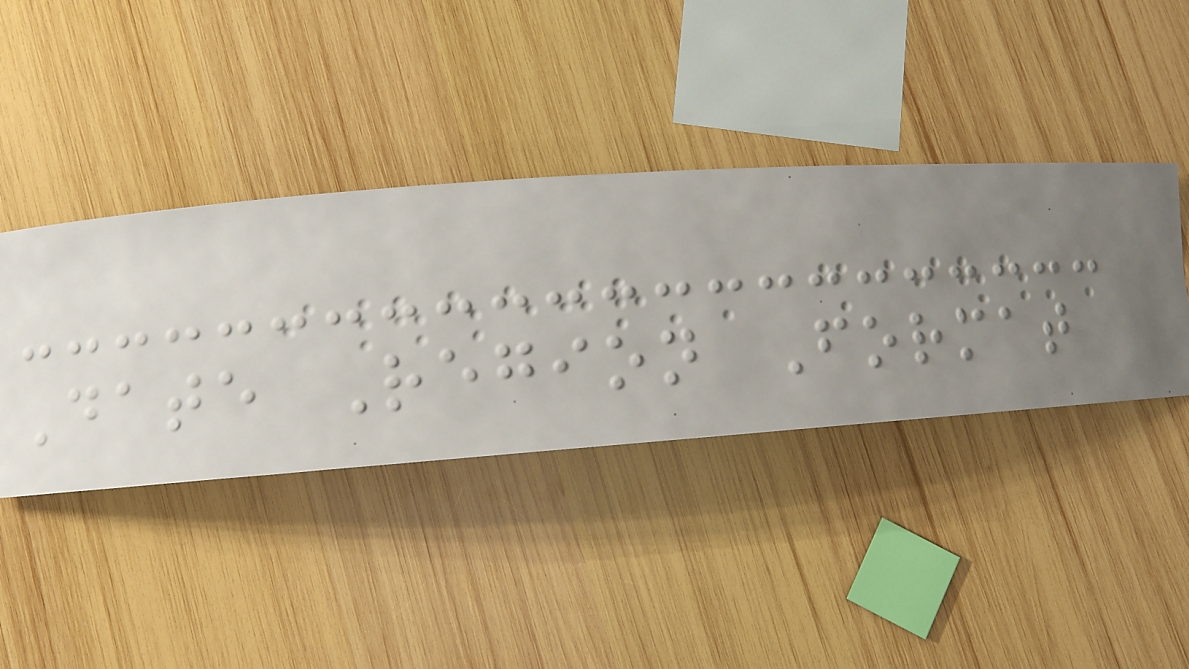Date Region Format
